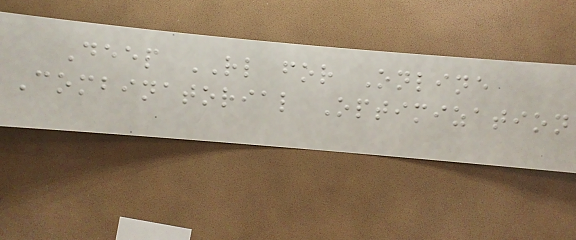Deep RL for Online
Combinatorial Optimization
